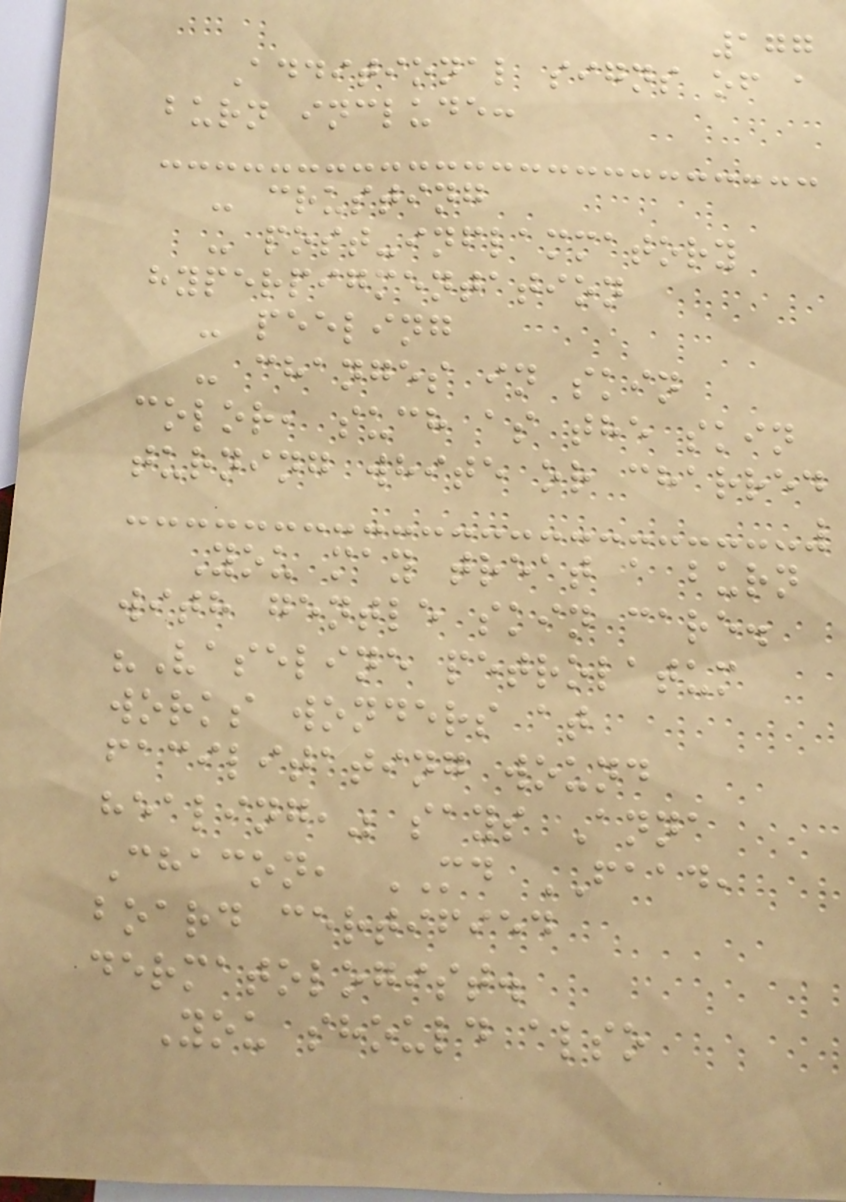177
Additional signs of a
burn include:
- crusting
- post-inflammatory
hyperpigmentation
- peeling
- changes in skin
color, such as the skin
turning white or charred
You may treat a burn
with gentle skin care.
"Vaseline petrolatum
works wonders at
facilitating wound
healing," says Anna
Chacon, MD FAAD,
board certified
dermatologist.
You should also
